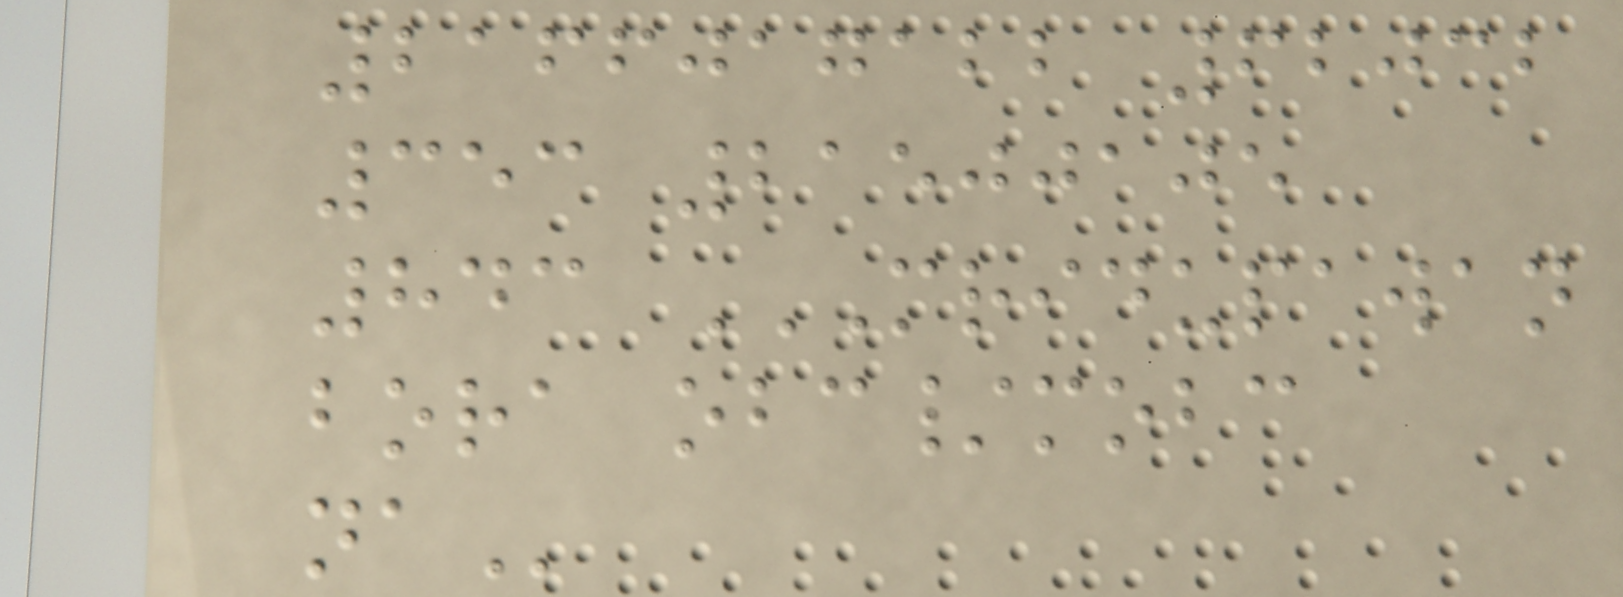2166017122 62032
353 21500105
843 MRIDUPAWAN
BORA OBC/MOBC
NA
